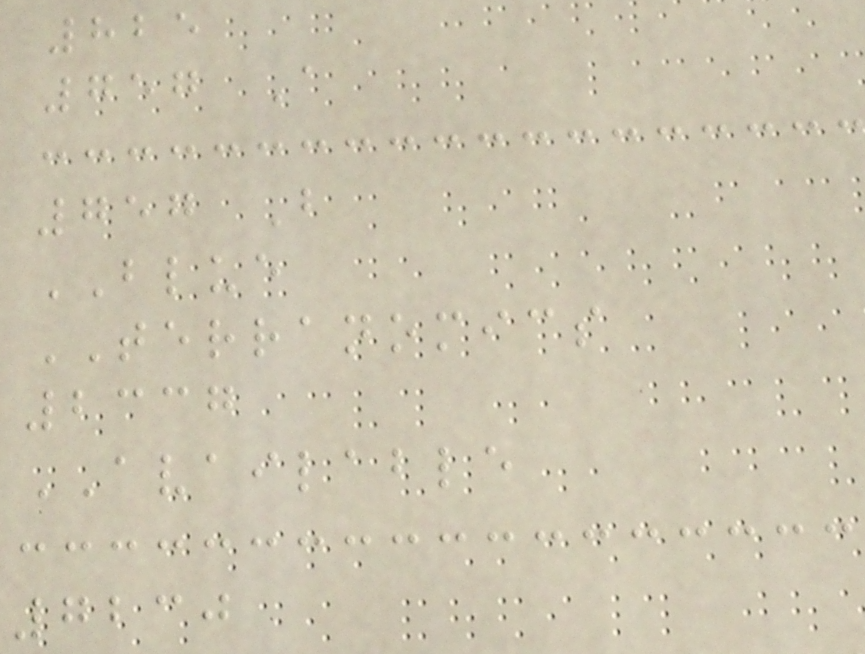825
757 A
757 B
BLUE
TERRANOMICS
2337
AVAILABLE
7230
